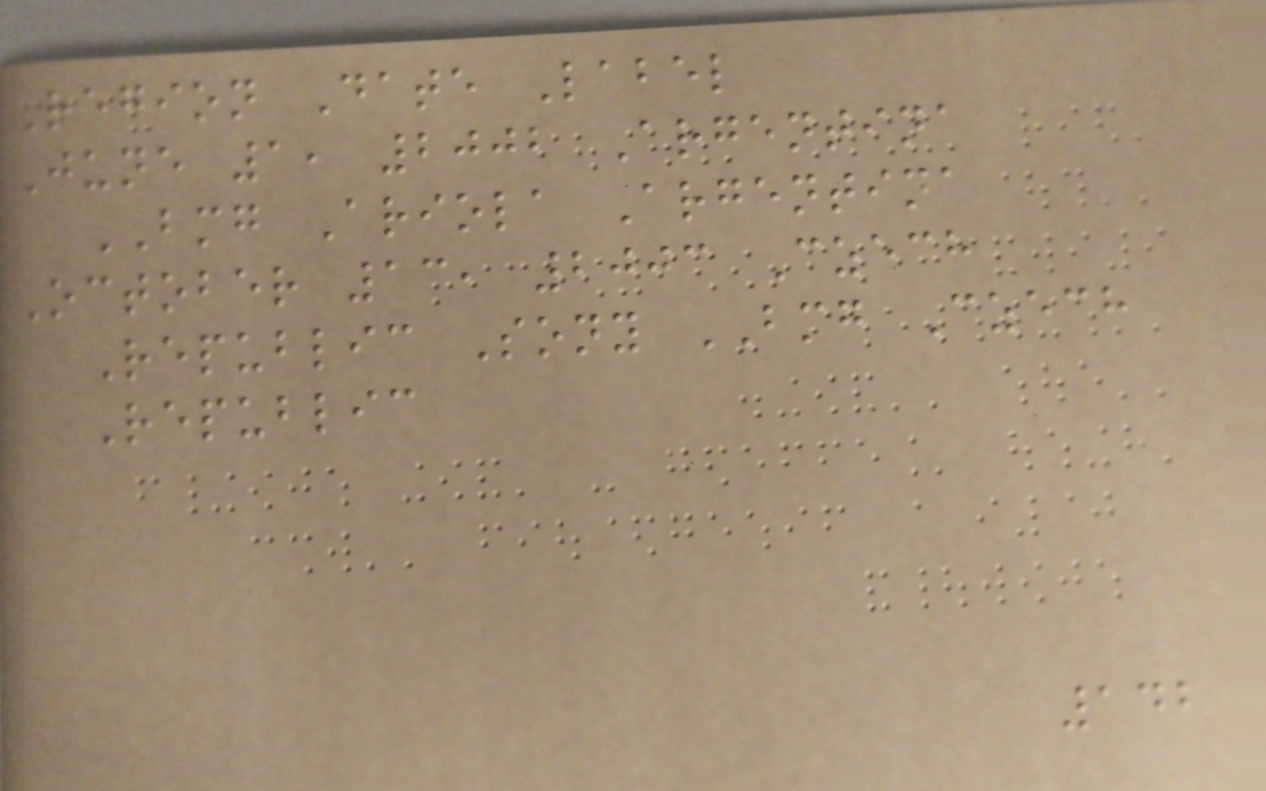Region Date Label
June 1, 2002 Argentina
BMG Ariola Argentina
October 13, 2003 Czech
Republic Sony BMG Czech
Republic
142
